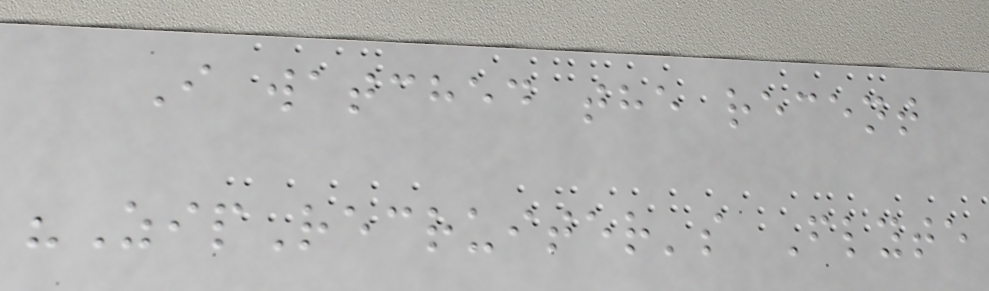I watched the recent
"ZipRecruiter's Flyte
